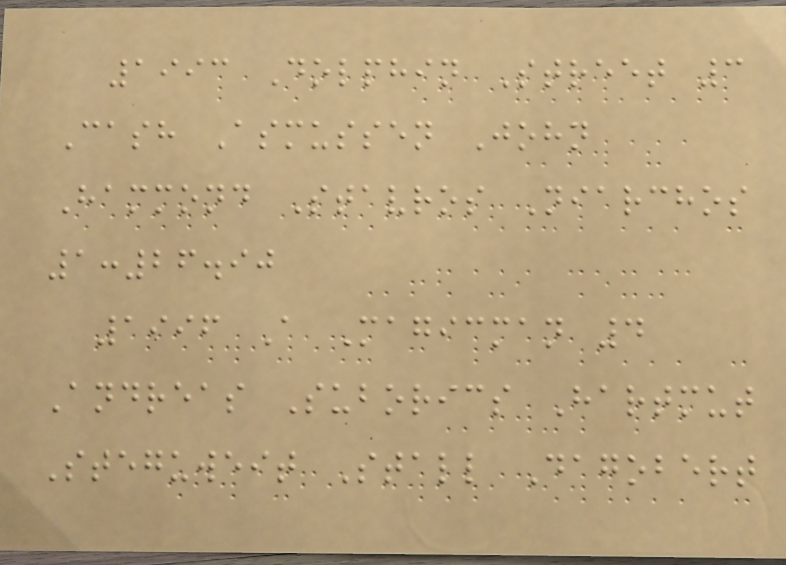1993 Dolphin Street 3
Cash Asmussen John
Hammond Stavros Niarchos
1:26.90
1996 A Magicman 4
Andreas Suborics Hartmut
Steguweit Stall Dagobert
